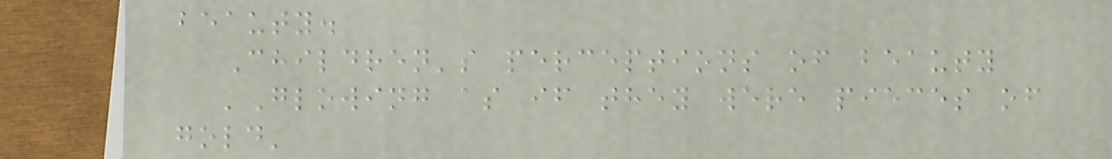beauty.
Children's perceptions of beauty
'Glowing as if they were pieces of
gold'
